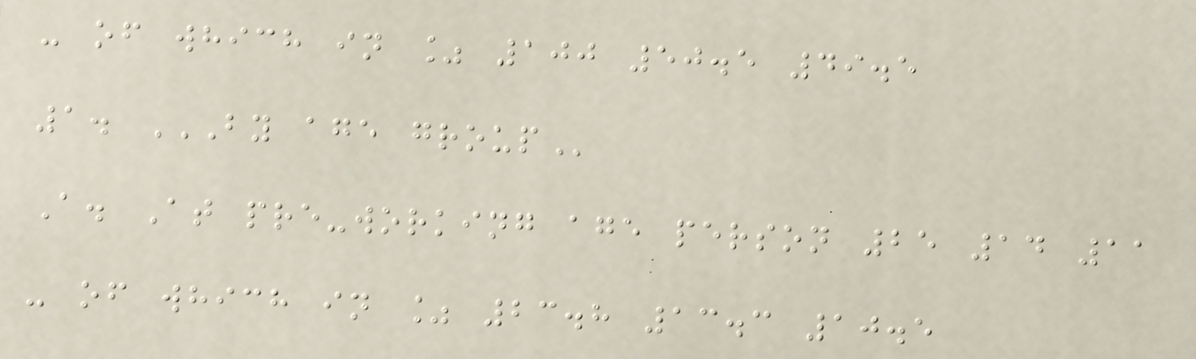- of which in % 100 50.5 49.5
1. BY AGE GROUP
A. At pre-working age person 25 14 11
- of which in % 23.8 13.3 10.5
